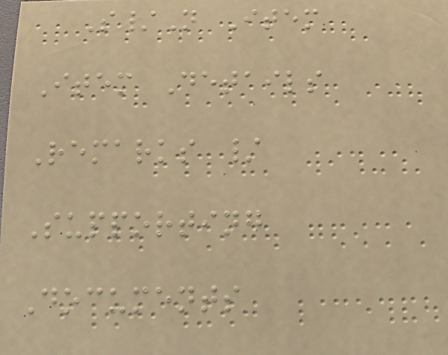S/N Item
Item Details
Remarks /
Supporting
Documents
